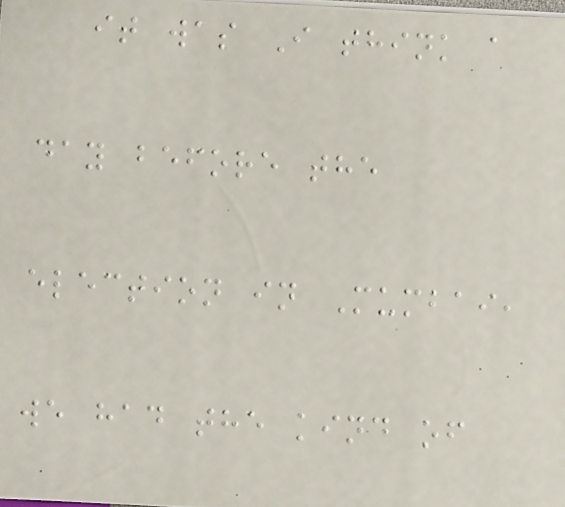it was I think a
day before the
election in Mumbai,
we had the kind of
